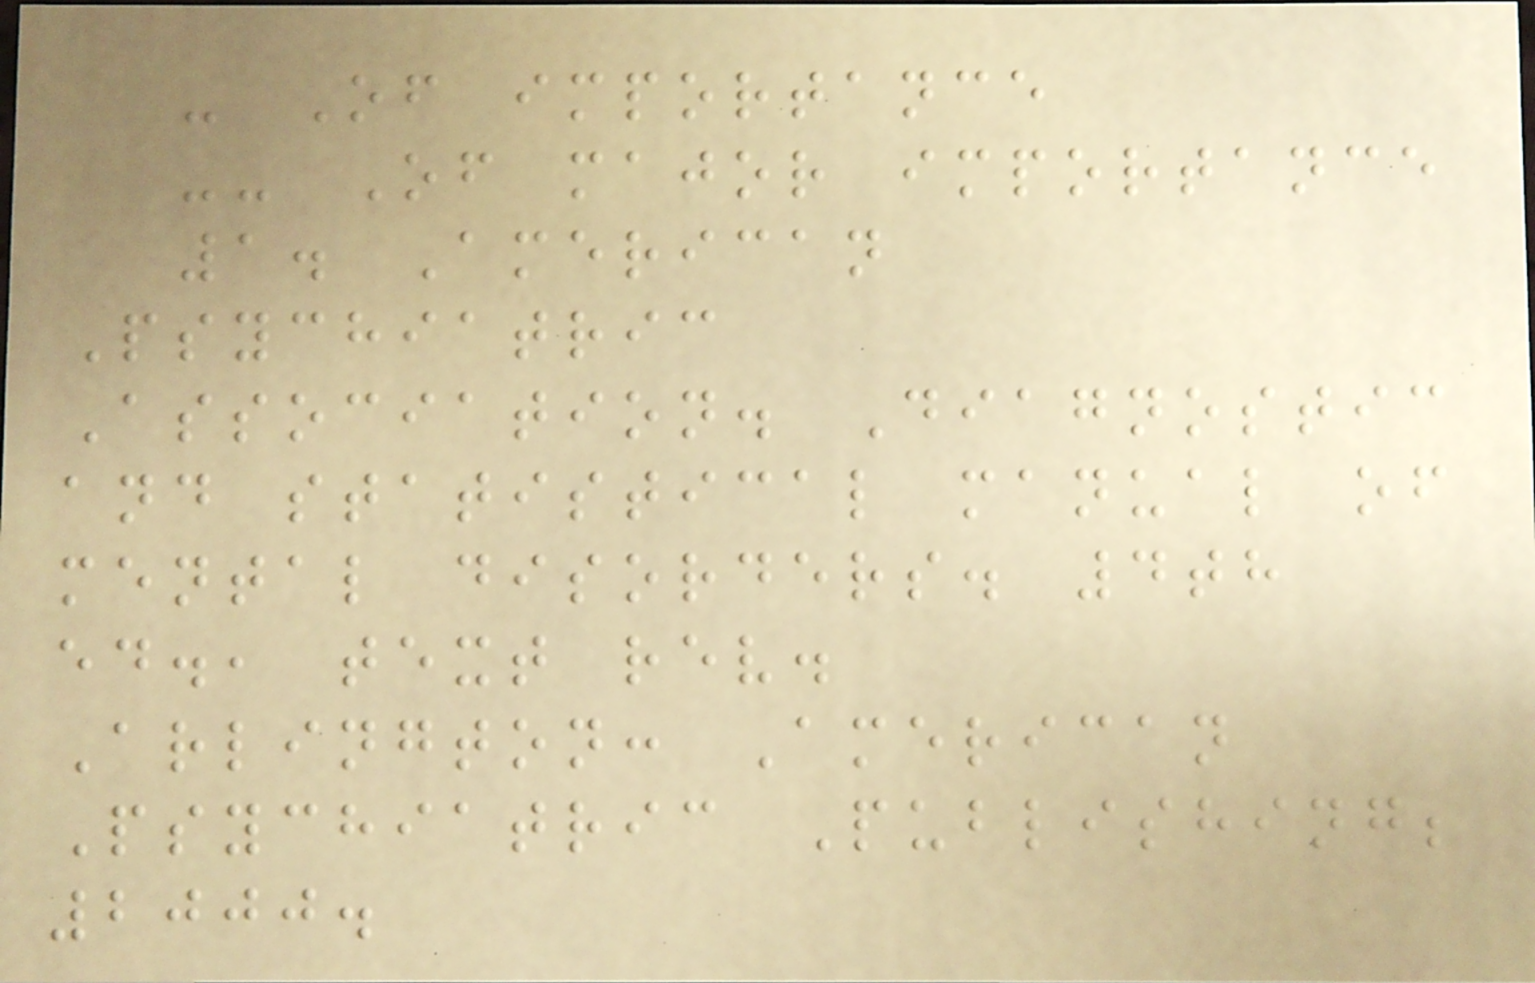- Of importance
-- Of major importance
1. American
Psychiatric
Association. Diagnostic
and statistical manual of
mental disorders. 4th
ed., text rev.
Arlington: American
Psychiatric Publishing;
2000.
